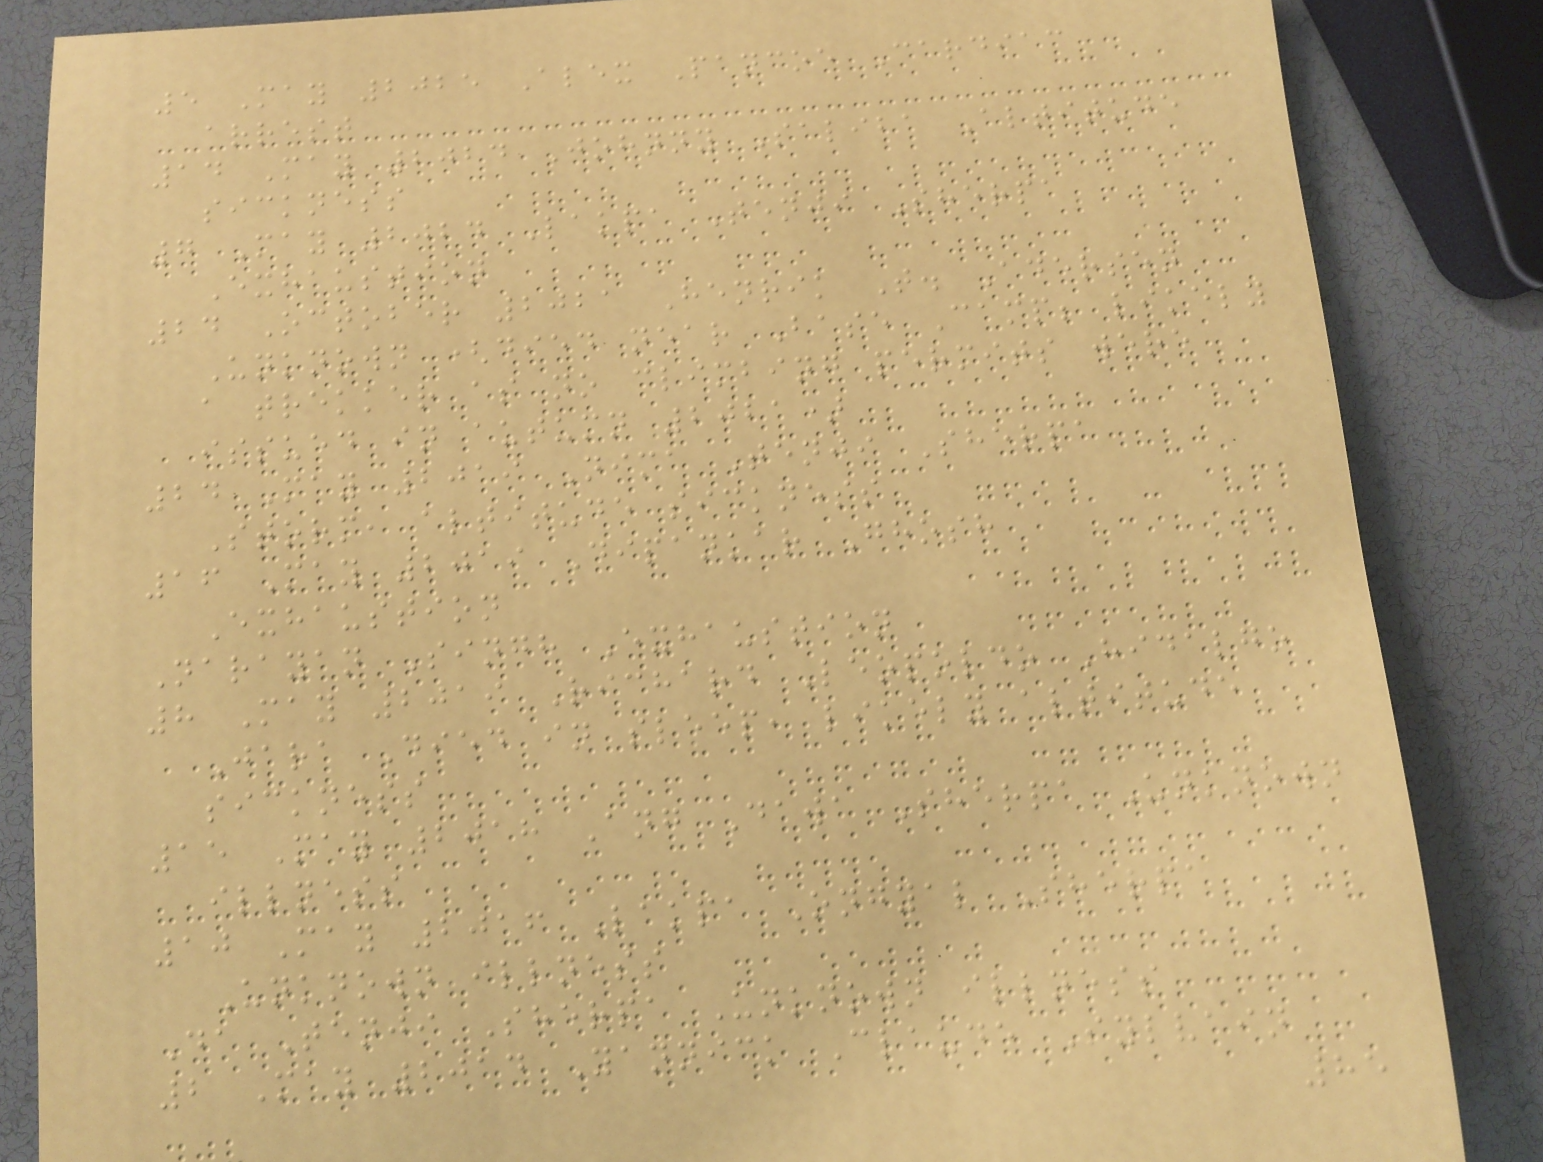5 May 2025 Alex Pancoe Cardiac
arrest
14 May 2024 Johnny Saliba Altitude
sickness
7 May 2024 Lakpa Tenji Sherpa
Exhaustion
24 October 2021 Henrik T. Adersen
Unknown (died near Base Camp; likely
a trekker as no climbing permits were
issued in autumn 2021)
24 May 2019 Nima Tenji Sherpa
Storm, altitude sickness
16 May 2019 Dipankar Ghosh
Exhaustion
Narayan Singh Exhaustion
8 May 2019 Richard Leopoldo Hidalgo
Jara Died in sleep, likely altitude
sickness
15 May 2018 Ang Dawa Sherpa Unknown
illness
10 May 2016 Lakpa Ongyal Sherpa
Unknown illness
Da Tenji Sherpa Unknown illness
2 May 2014 Yannick Claude Sylvain
85
